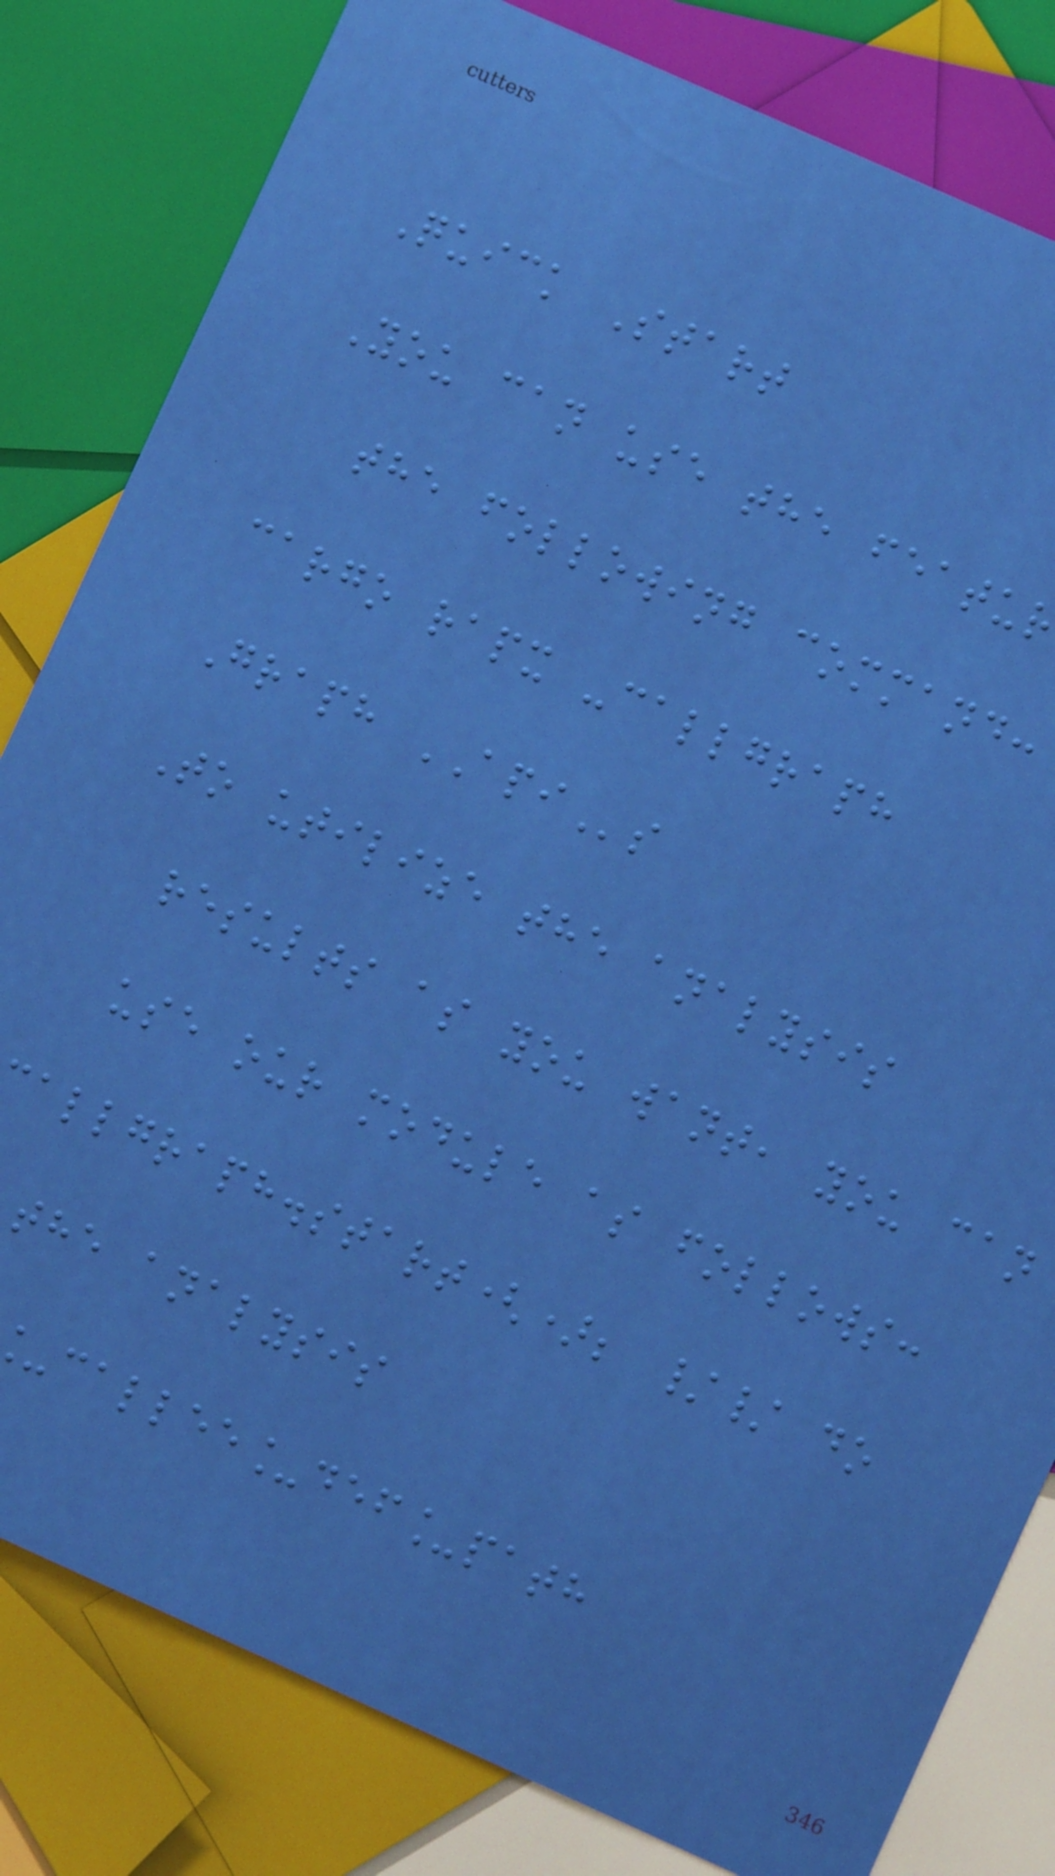Quick Start
You can use the featu
the following command:
cargo rapx -callgraph
Graph APIs
To utilize the analysis
results as you want, you can
use our module as follows:
allgraph.start(); // do
the analysis
callee_def_path
